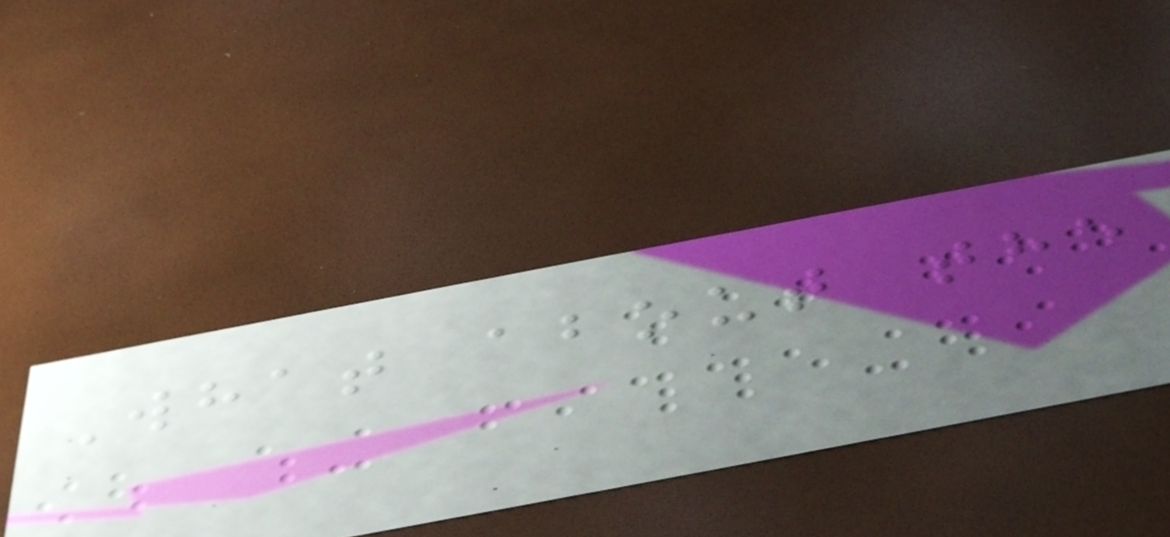What about the
